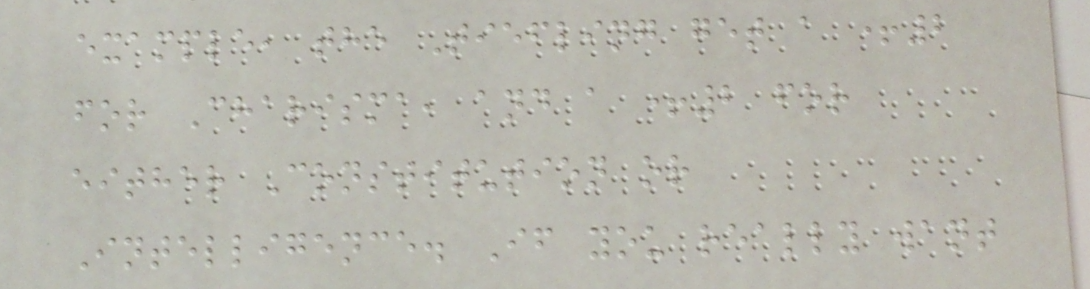example, the Tiefling get a +2
for Charisma, and a +2 for
either Constitution or
Intelligence. If you really want
